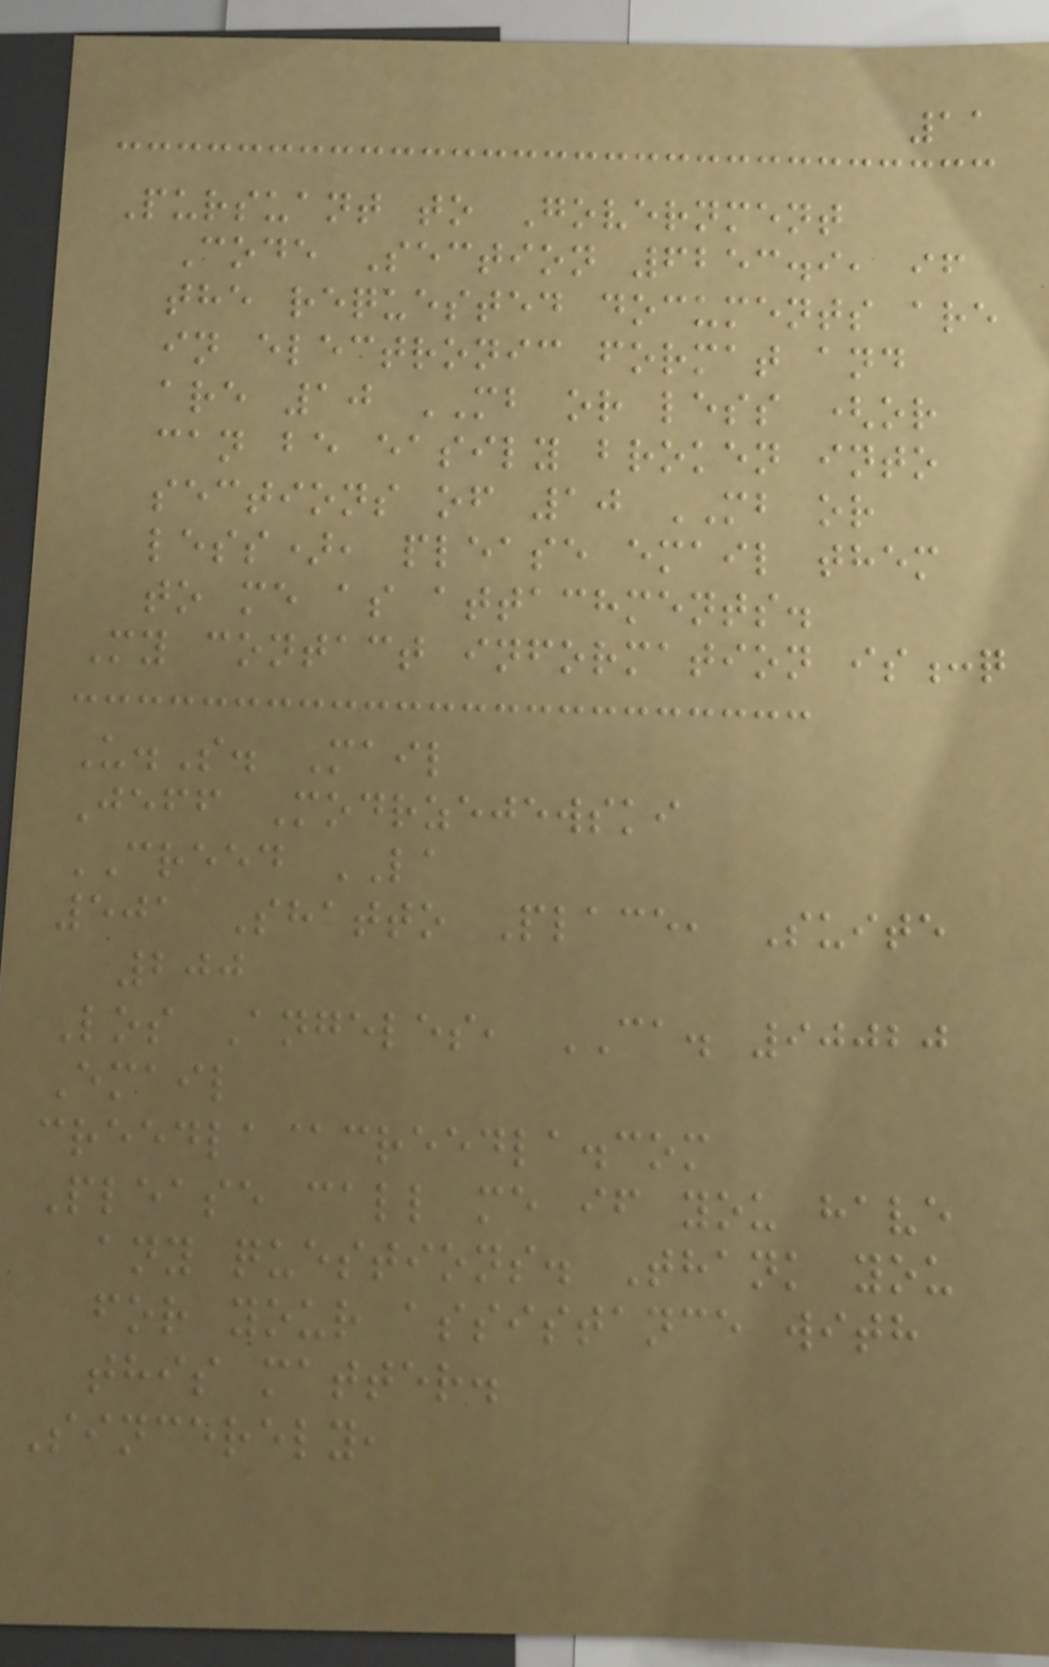11
Pursuant to Government
Code Section 6253.9, if
the requested documents are
in electronic format and
are 10 MB or less (or
can be easily broken into
sections of 10 MB or
less), please email them
to me as attachments.
My contact information is:q
U.S. Mail
Jeff Modrzejewski
CREED LA
501 Shatto Place, Suite
200
Los Angeles, CA. 90020
Email
creedla@creedla.com
Please call me if you have
any questions. Thank you
for your assistance with
this matter.
Sincerely,
